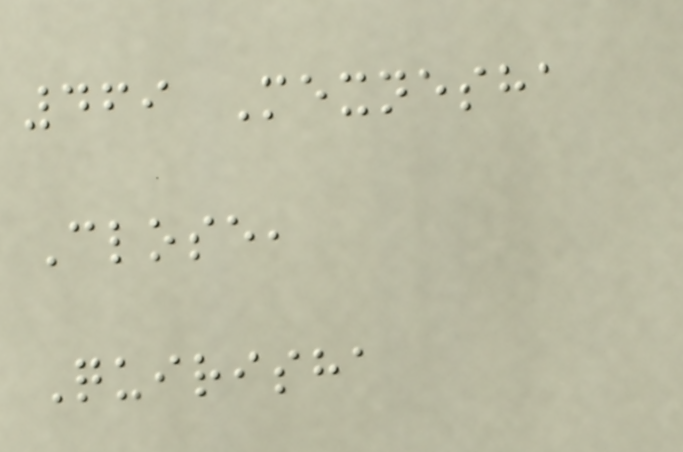469 Mexnesha
Close,
Quirisha
